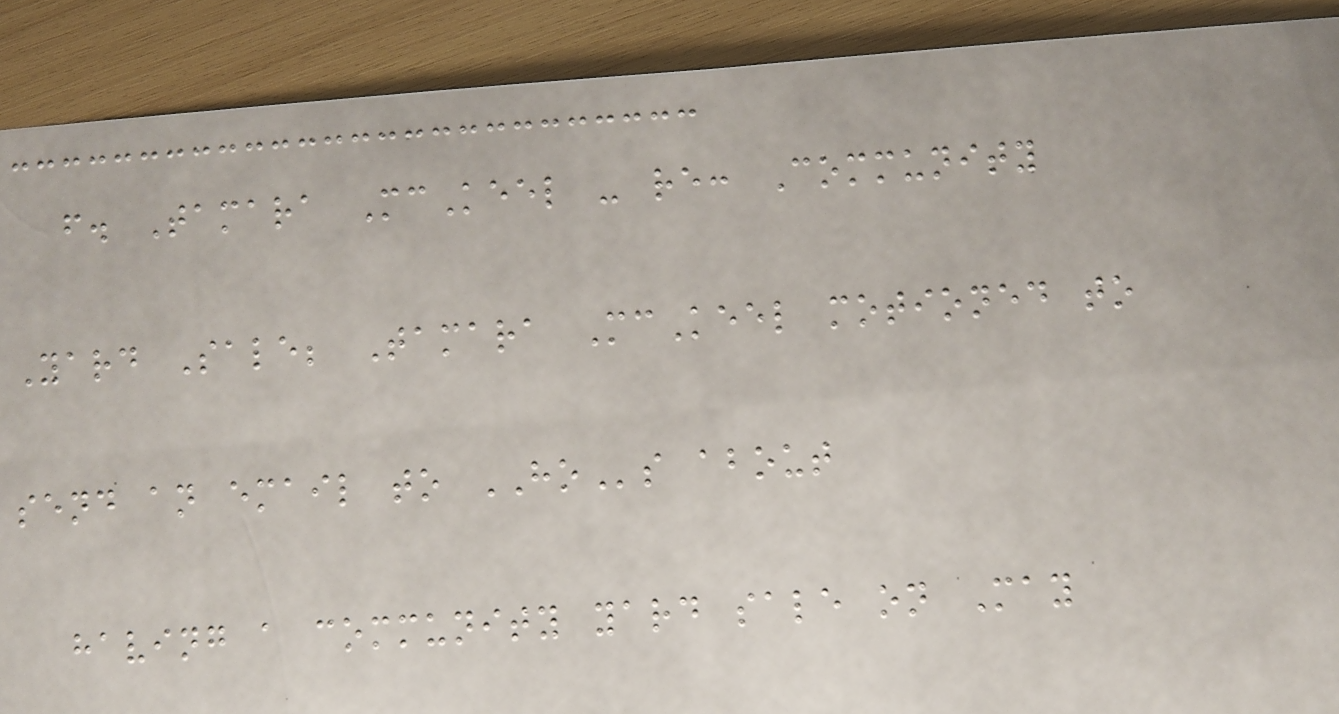f. Tamara McKeel - re: Community
Yard Sale; Tamara McKeel motioned to
send an email to HOs about
having a community yard sale on May
